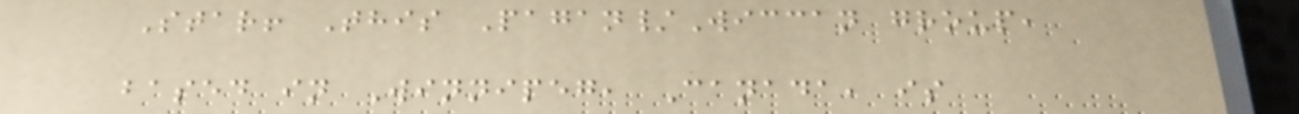Star! This Pagan/Wiccan group,
based in Winnipeg, Canada, is
